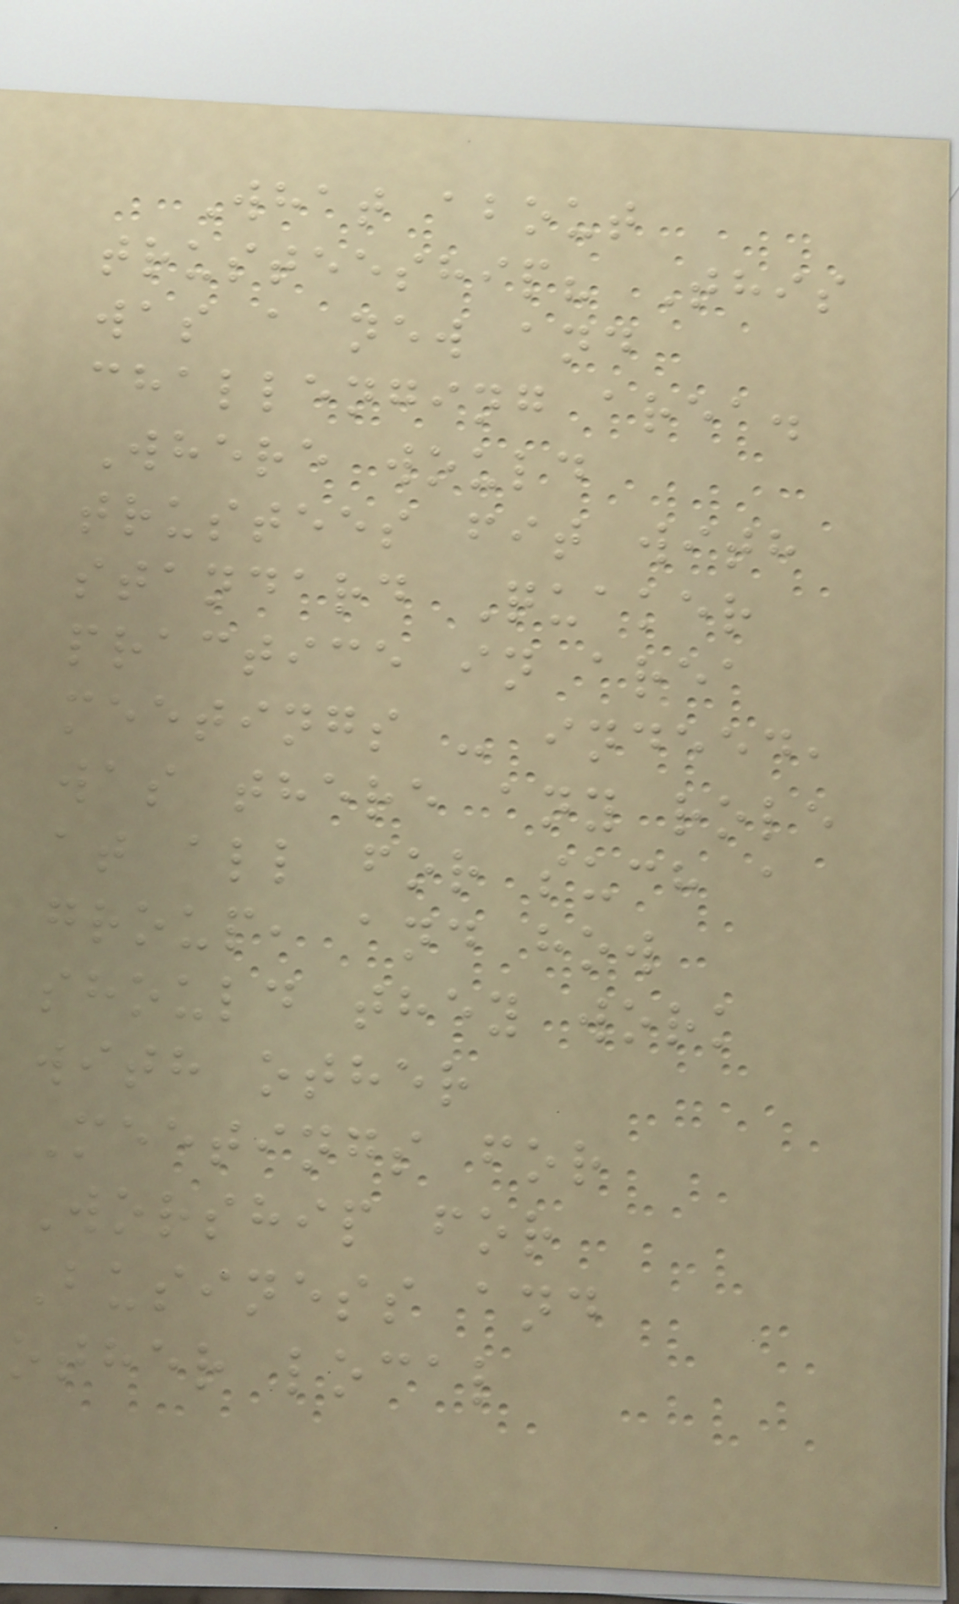What about
trusteeship? This
was a new and
challenging area.
Where would
trustees fit with
standard Quaker
practice in area
meetings - indeed,
was there any role
at all for such a
group, and how
should they work
with other
Meetings for
Worship for
Business and
other local
